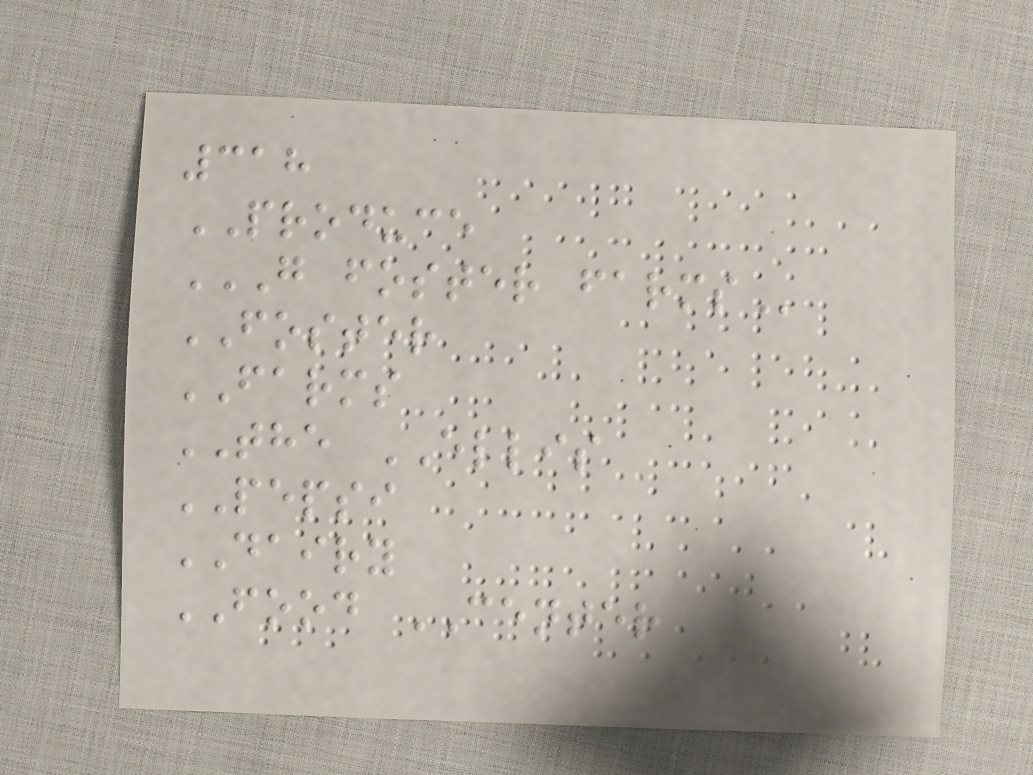318
PRODUCE
G FOSTER FARMS
FOSTER
FARMS
THE ELLIS
PEPSI
DAIRY
FOOD CENTER
